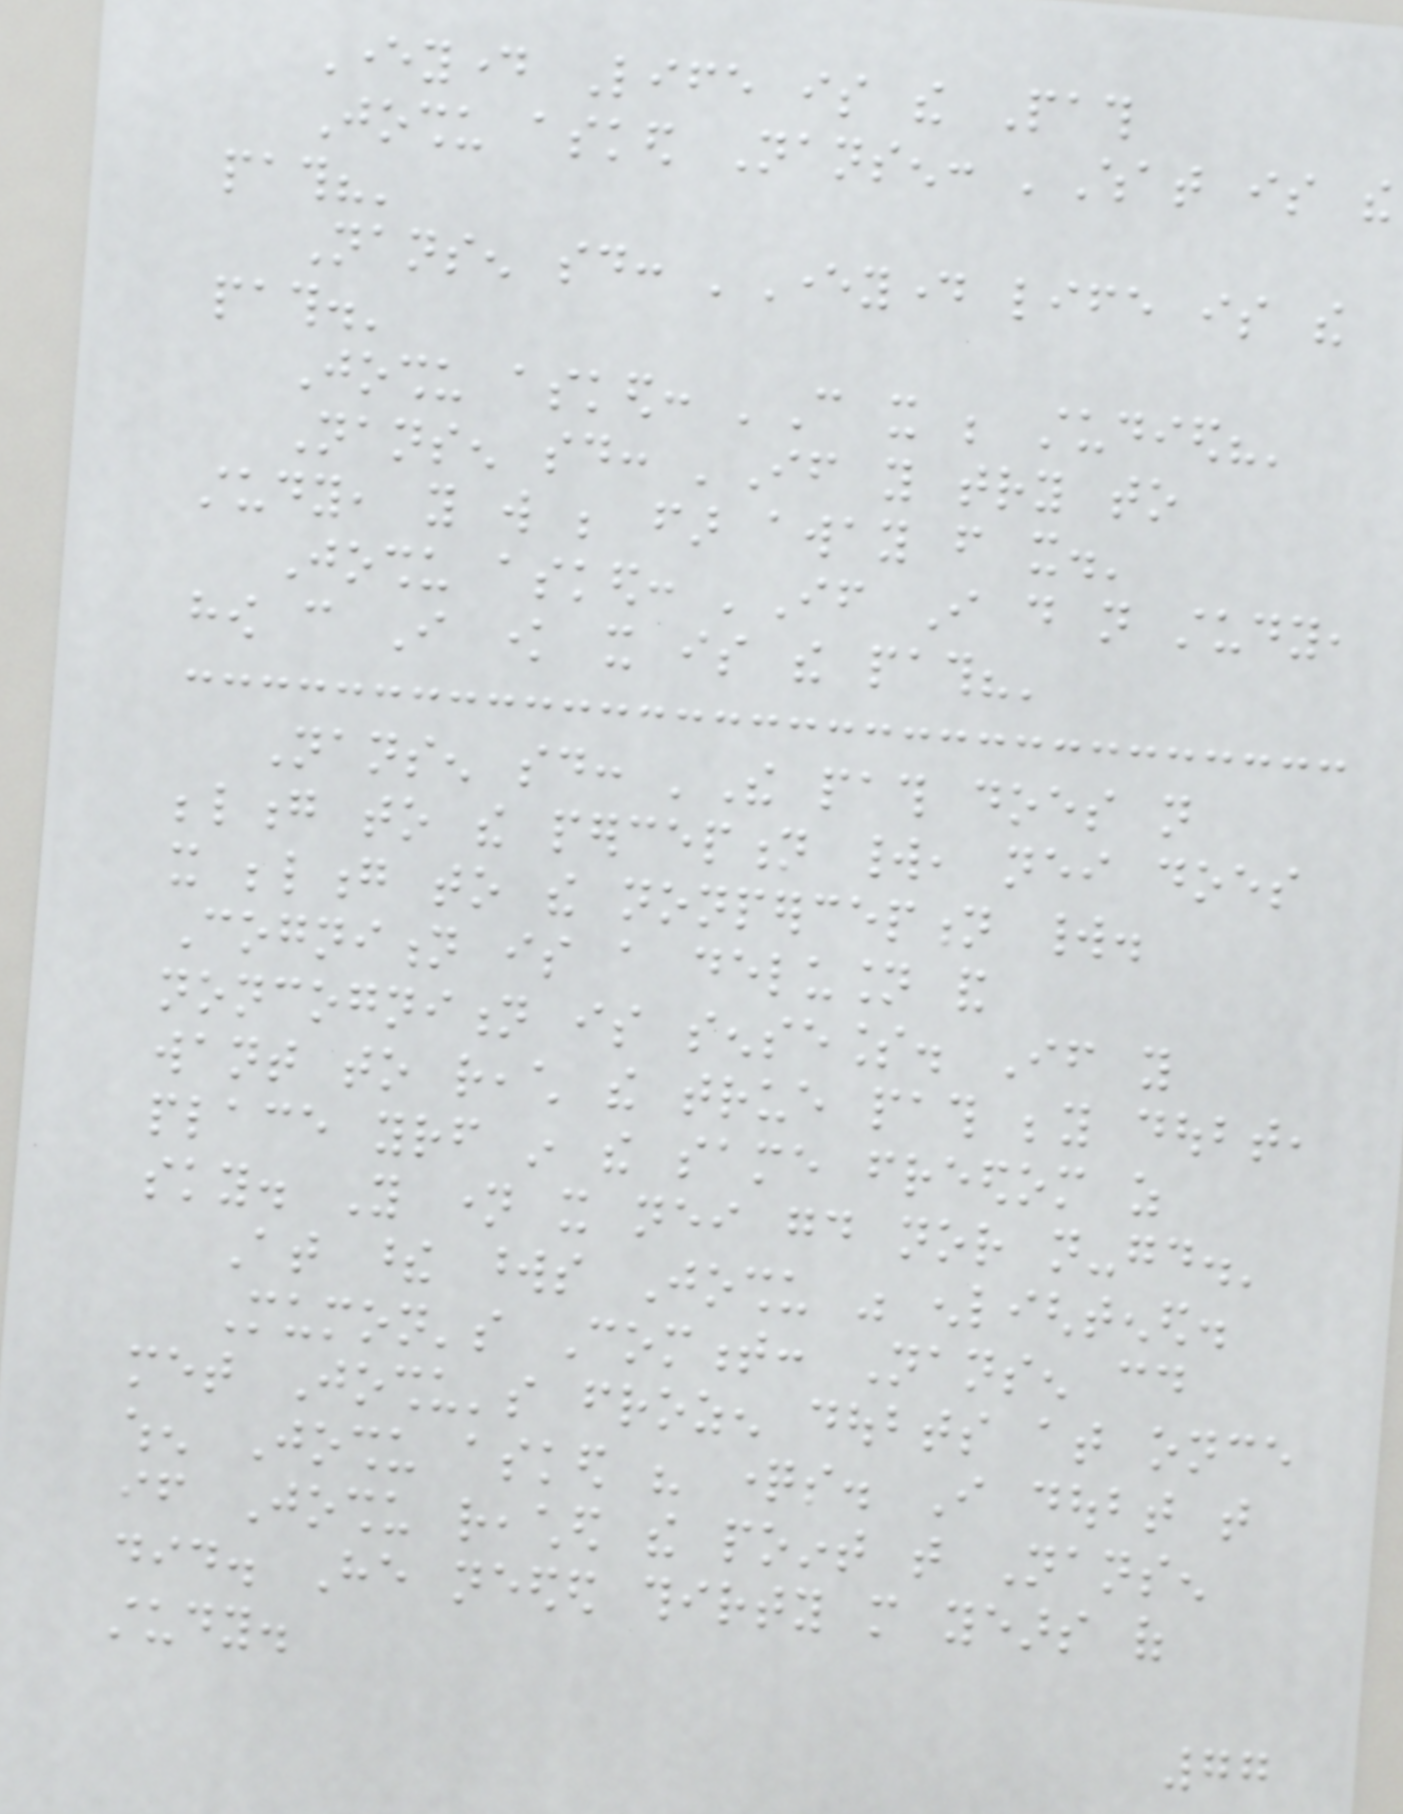Everyday Life is the Path
Joshu asked Nansen: 'What is the
path?'
Nansen said: 'Everyday life is the
path.'
Joshu asked: 'Can it be studied?'
Nansen said: 'If you try to
study, you will be far away from it.'
Joshu asked: 'If I do not study,
how can I know it is the path?'
Nansen said: 'The path does not
belong to the perception world, neither does
it belong to the nonperception world.
Cognition is a delusion and
noncognition is senseless. If you
want to reach the true path beyond doubt,
place yourself in the same freedom as
sky. You name it neither good nor not-good.'
At these words Joshu was enlightened.
Mumon's Comment: Nansen could
met Joshu's frozen doubts at once
when Joshu asked his questions. I doubt that
if Joshu reached the point that Nansen
did. He needed thirty more years of
study.
77
